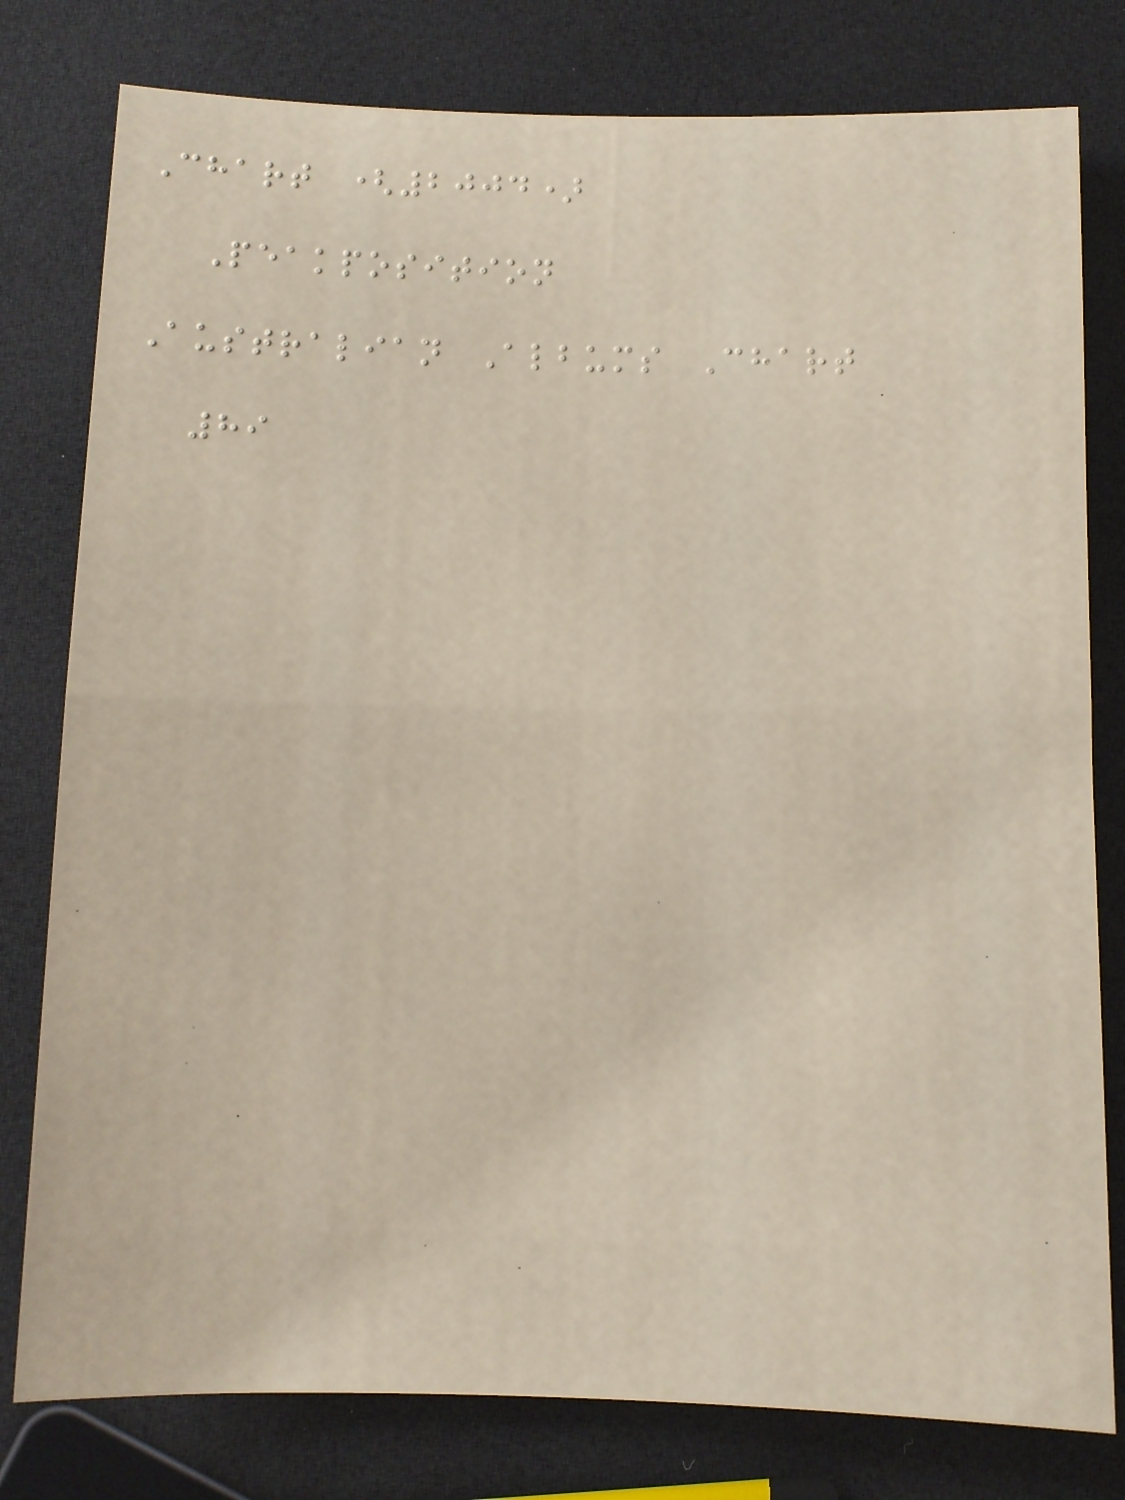Chart (2004)
Peakposition
Australian Albums Chart
89
